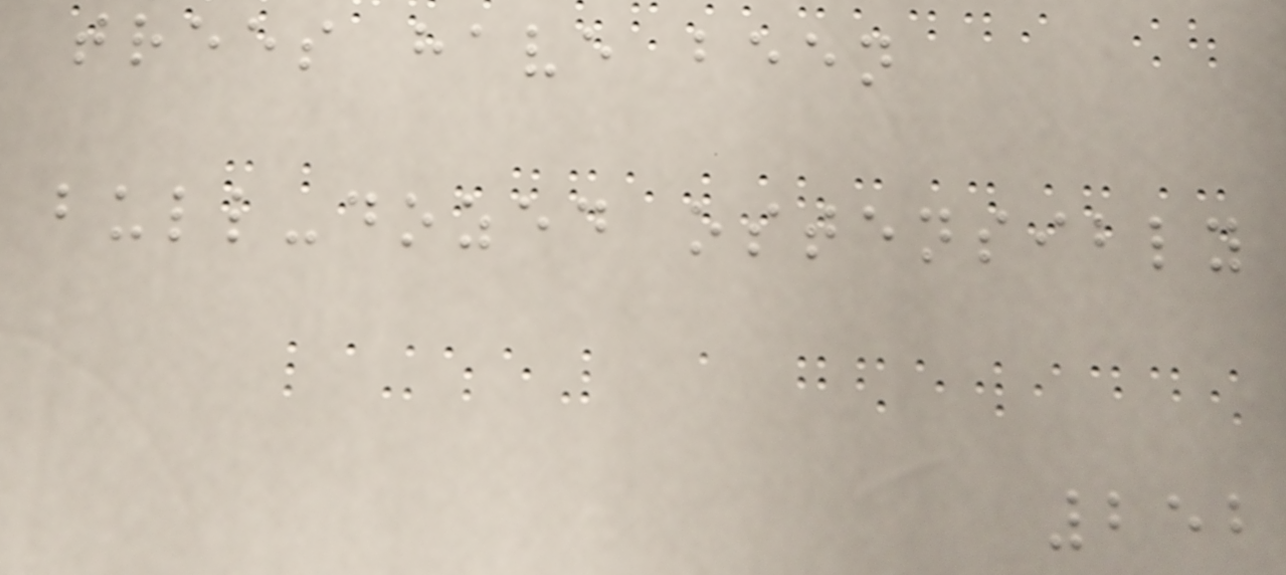trees have been
bull-dozed ostensibly
252
